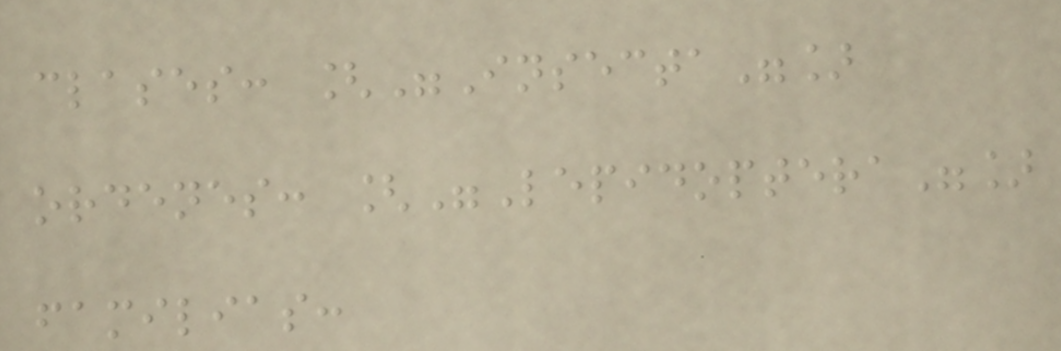clases: ["Insecta"]
ordenes: ["Lepidoptera"]
familias:
